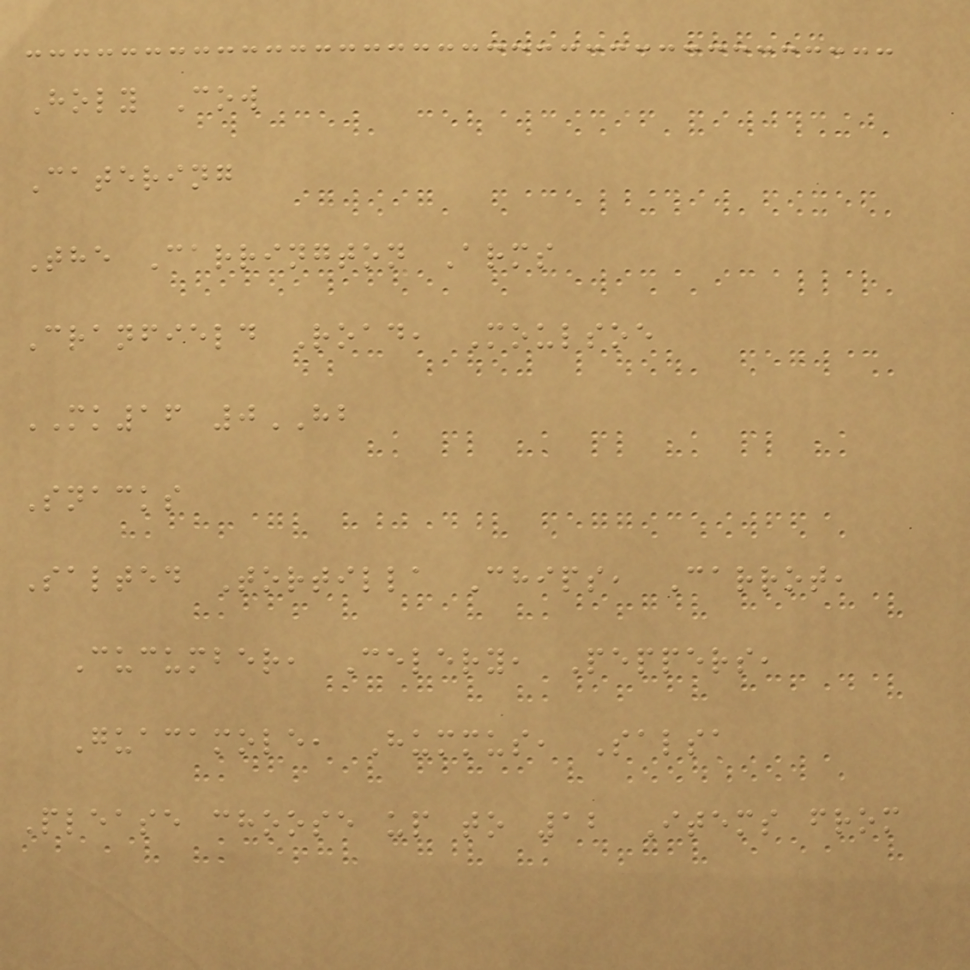Holy Cow
Catering
The Carrington Arms
Cranfield Road, Moulsoe
MK16 0HB
Snacks
Salted Tortilla Chips, Carrot,
Cucumber, Celery, Peppers,
Guacamole, Hummus, Salsa
Please choose up to 12 Items from
